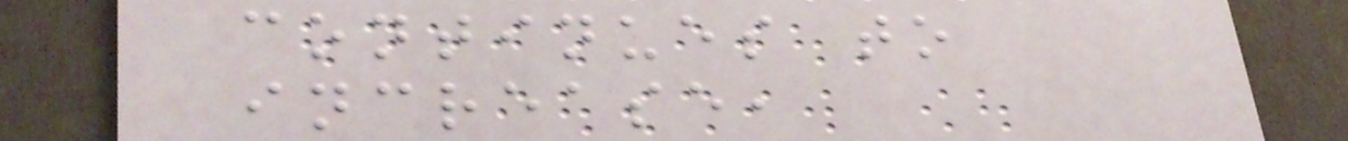continues to
increase,
